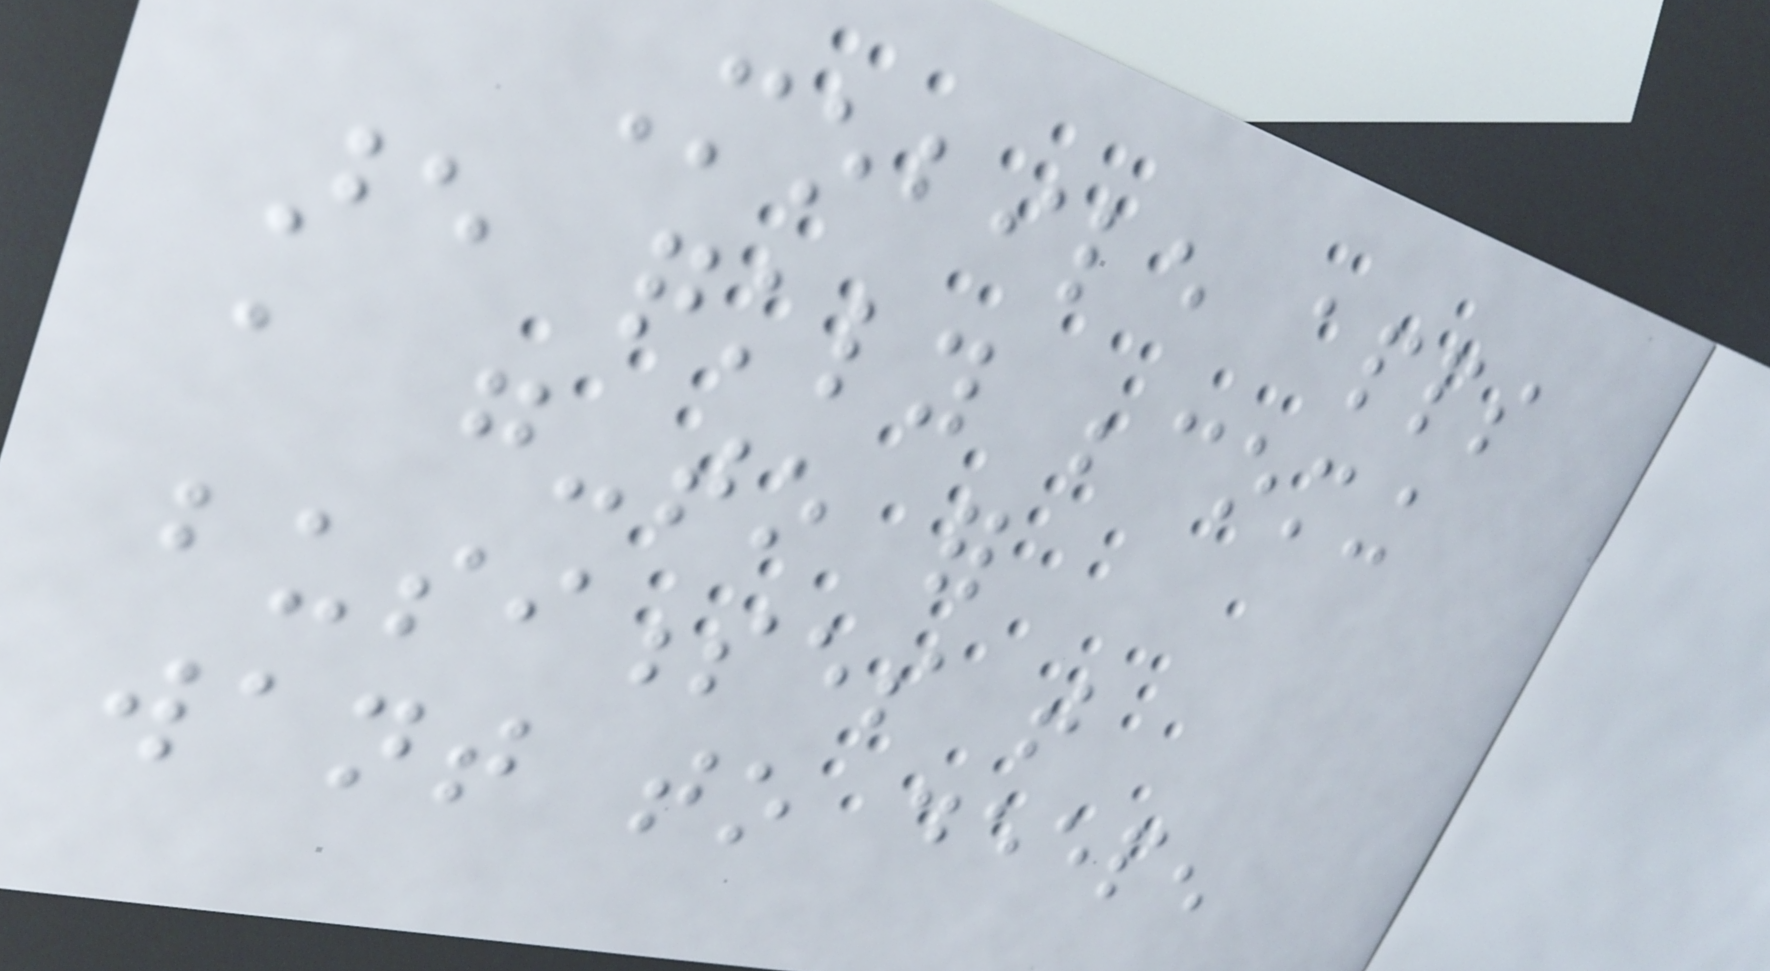Mobile apps
are quickly becoming
a go-to for
businesses that
want to deepen
